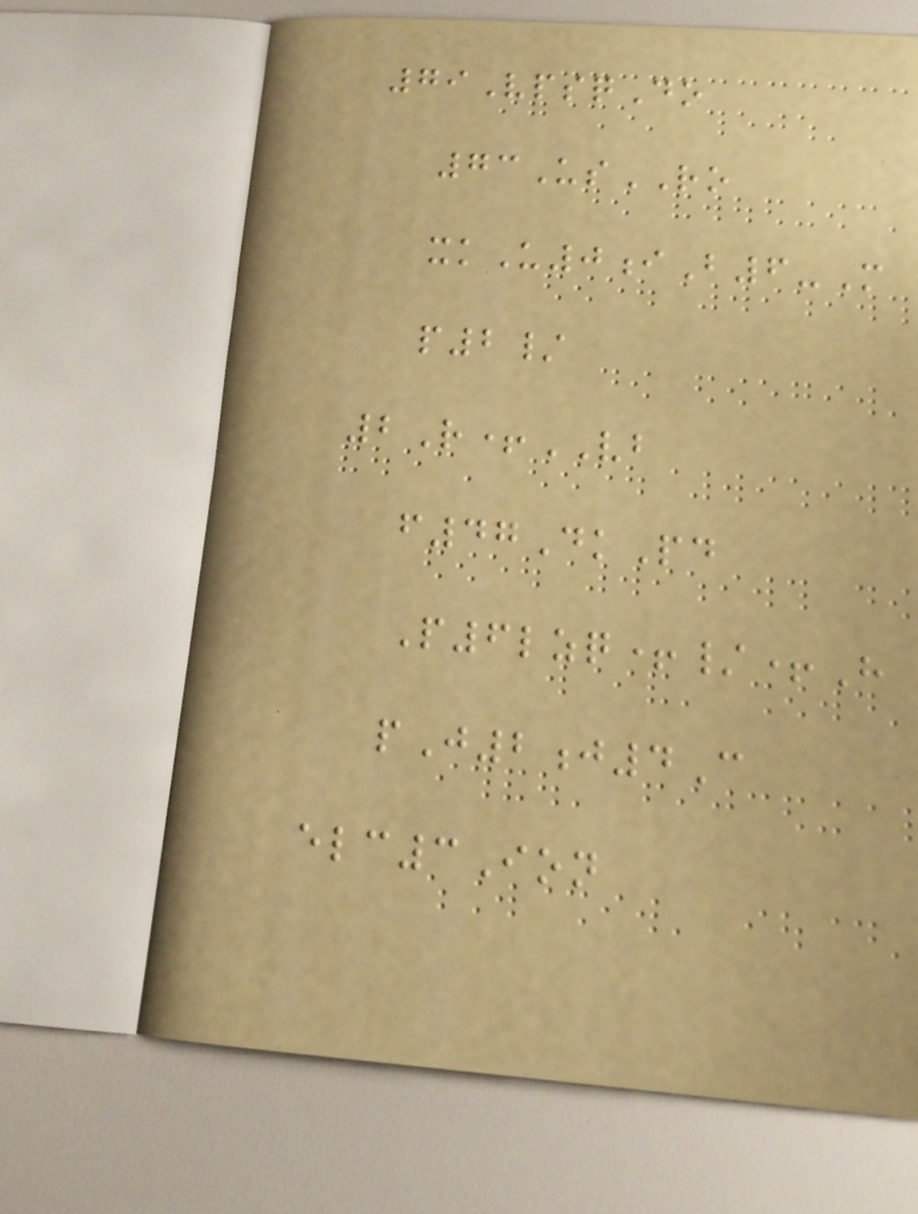79VpsqDo
73UsRO
xkU0iB6-M
p2/
2R+VB
f47DkPd
P6lzq+/+H
pJ2j4C
elc3Ion
